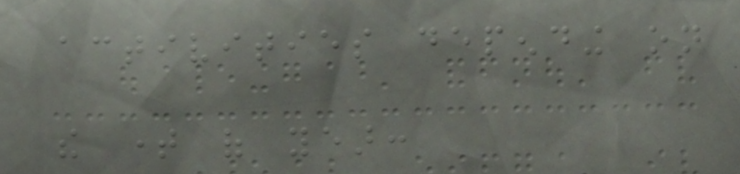activities depending on
the time of year:
